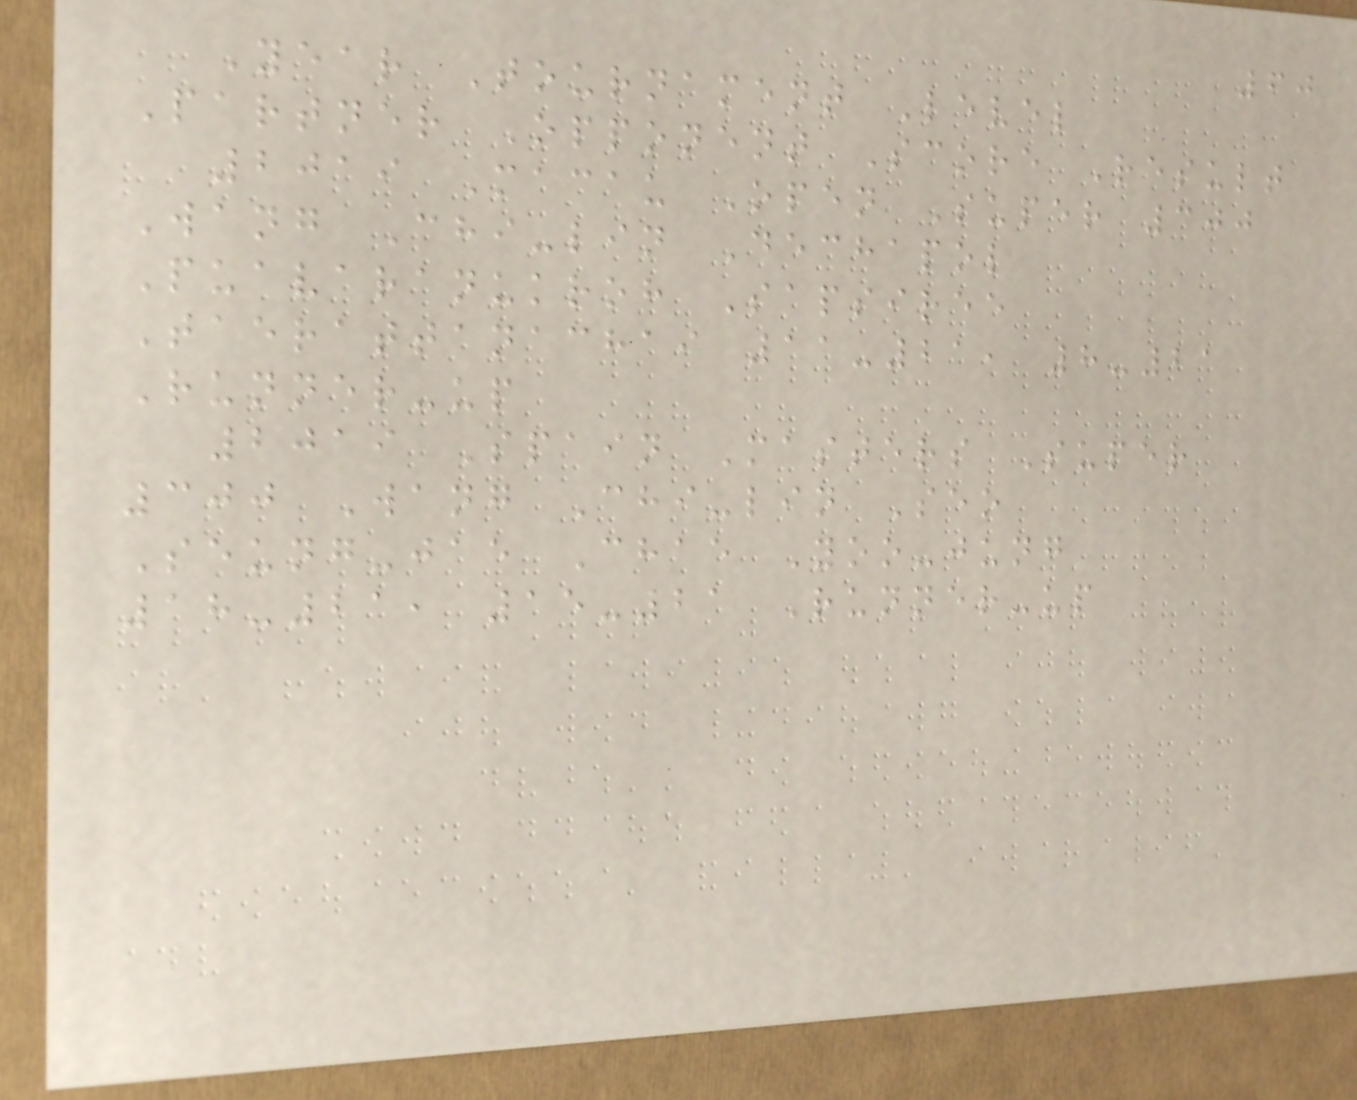60
Year Tournament Level
Partner Opponent Score Result
2019 Macau Open Super 300
Wang Chi-lin Dechapol
Puavaranukroh Sapsiree
Taerattanachai 11-21, 8-21
Runner-up
2019 Spain Masters Super
300 Wang Chi-lin Seo
Seung-jae Chae Yoo-jung
18-21, 15-21 Runner-up
